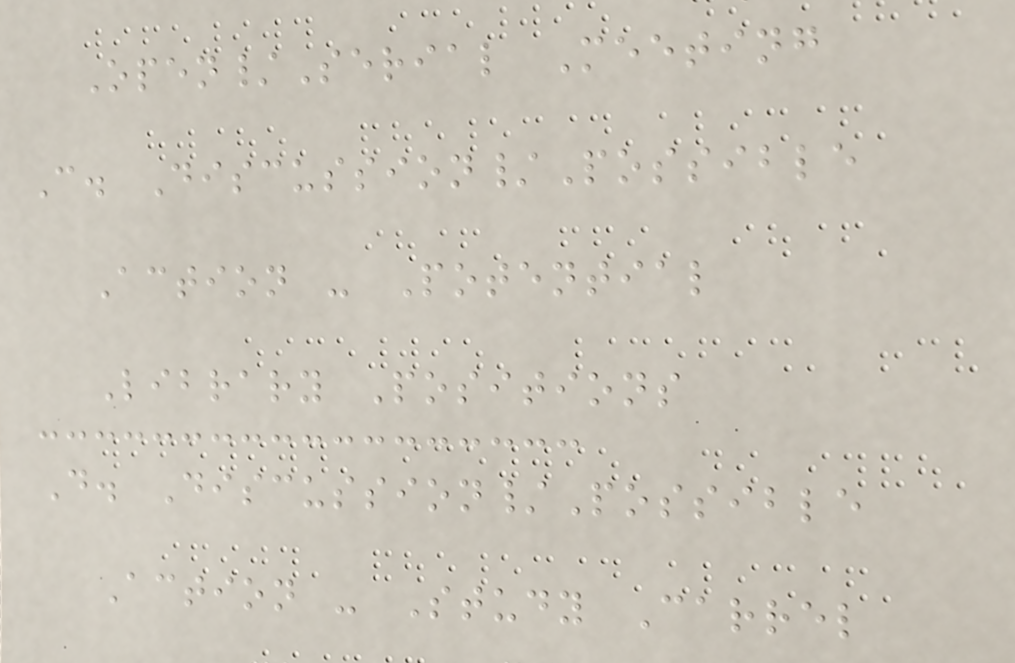Open/Serial Meeting
C. Discussion/Possible
Action - Potential
Library Positions
D. Discussion/Possible
Action - Study Carrel
